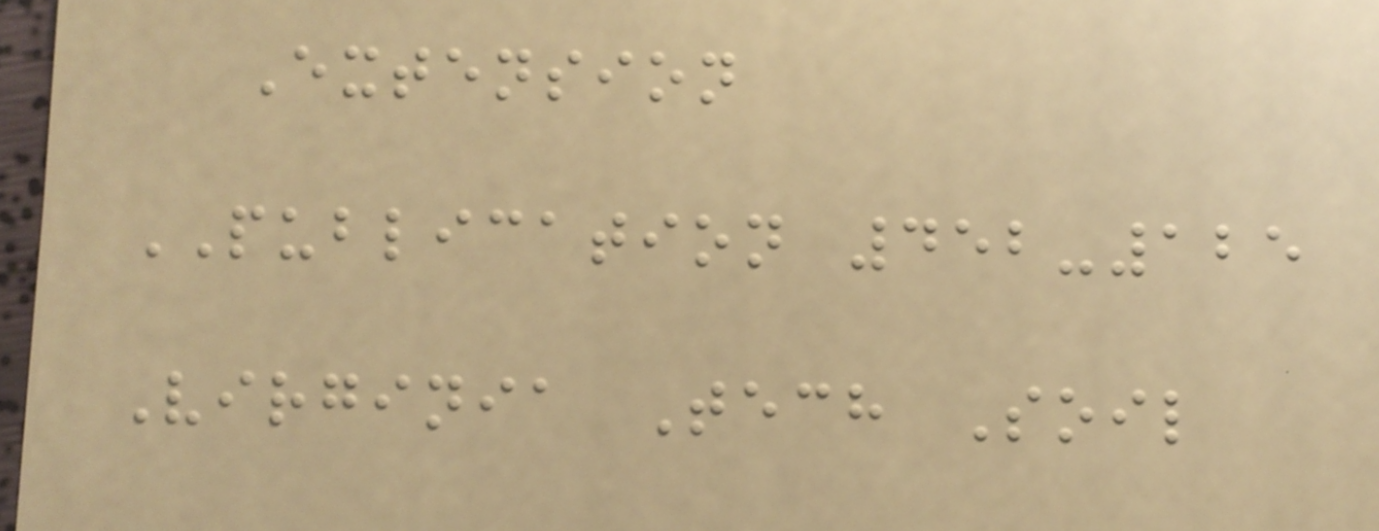Extension
PUBLICATION 452-125
Virginia Tech Soil
